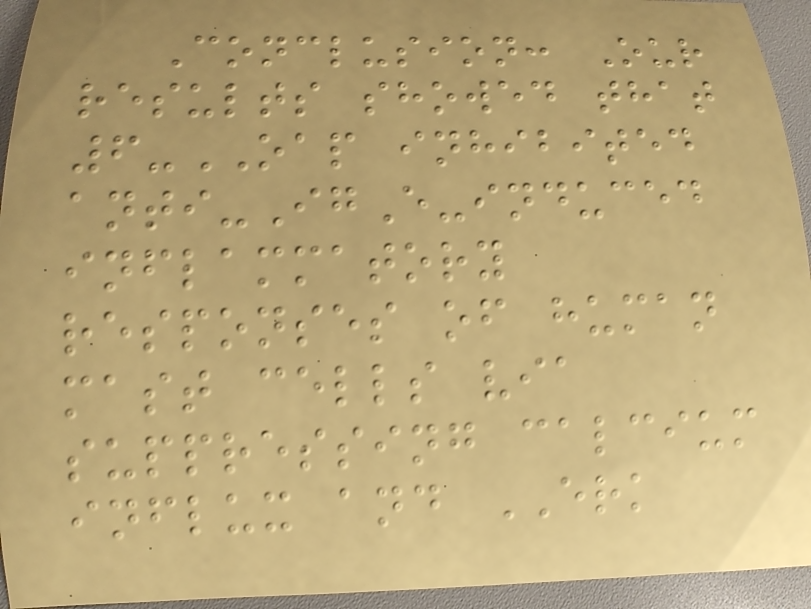Conclusion: Our
results showed that
6-OAP inhibited
anti-IgE-induced
inflammatory
responses of human
mast cells via
suppressing calcium
influx and ERK
